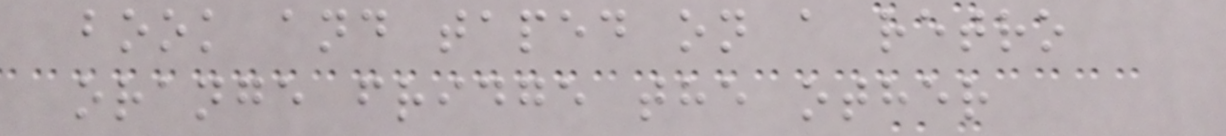book and taped on a retro
orange fridge the other
